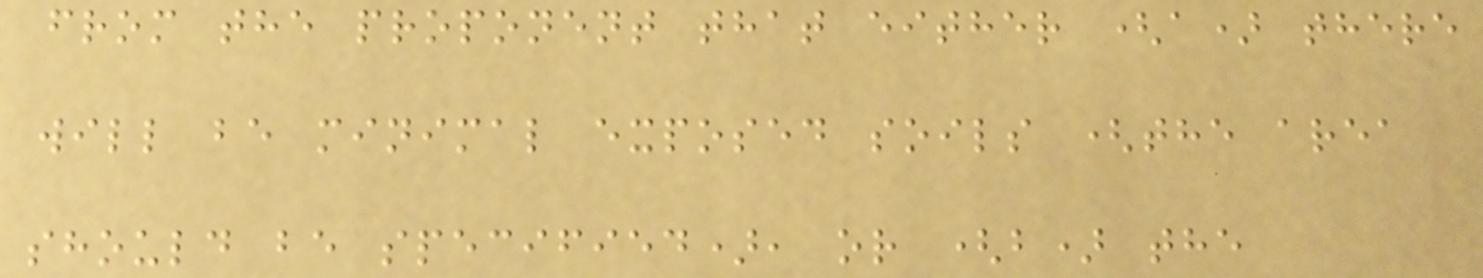from the proponent that either (a) there
will be minimal exposed soils (the area
should be specified), or (b) the
